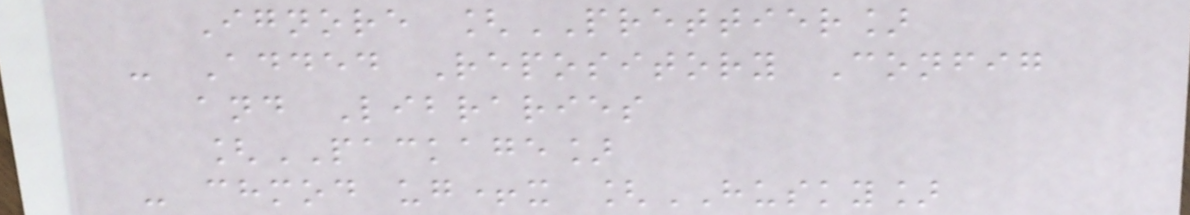Ignore [PRETTIER]
- Added Repository Config
and Libraries
[PACKAGE]
- chmod ug+x [HUSKY]
